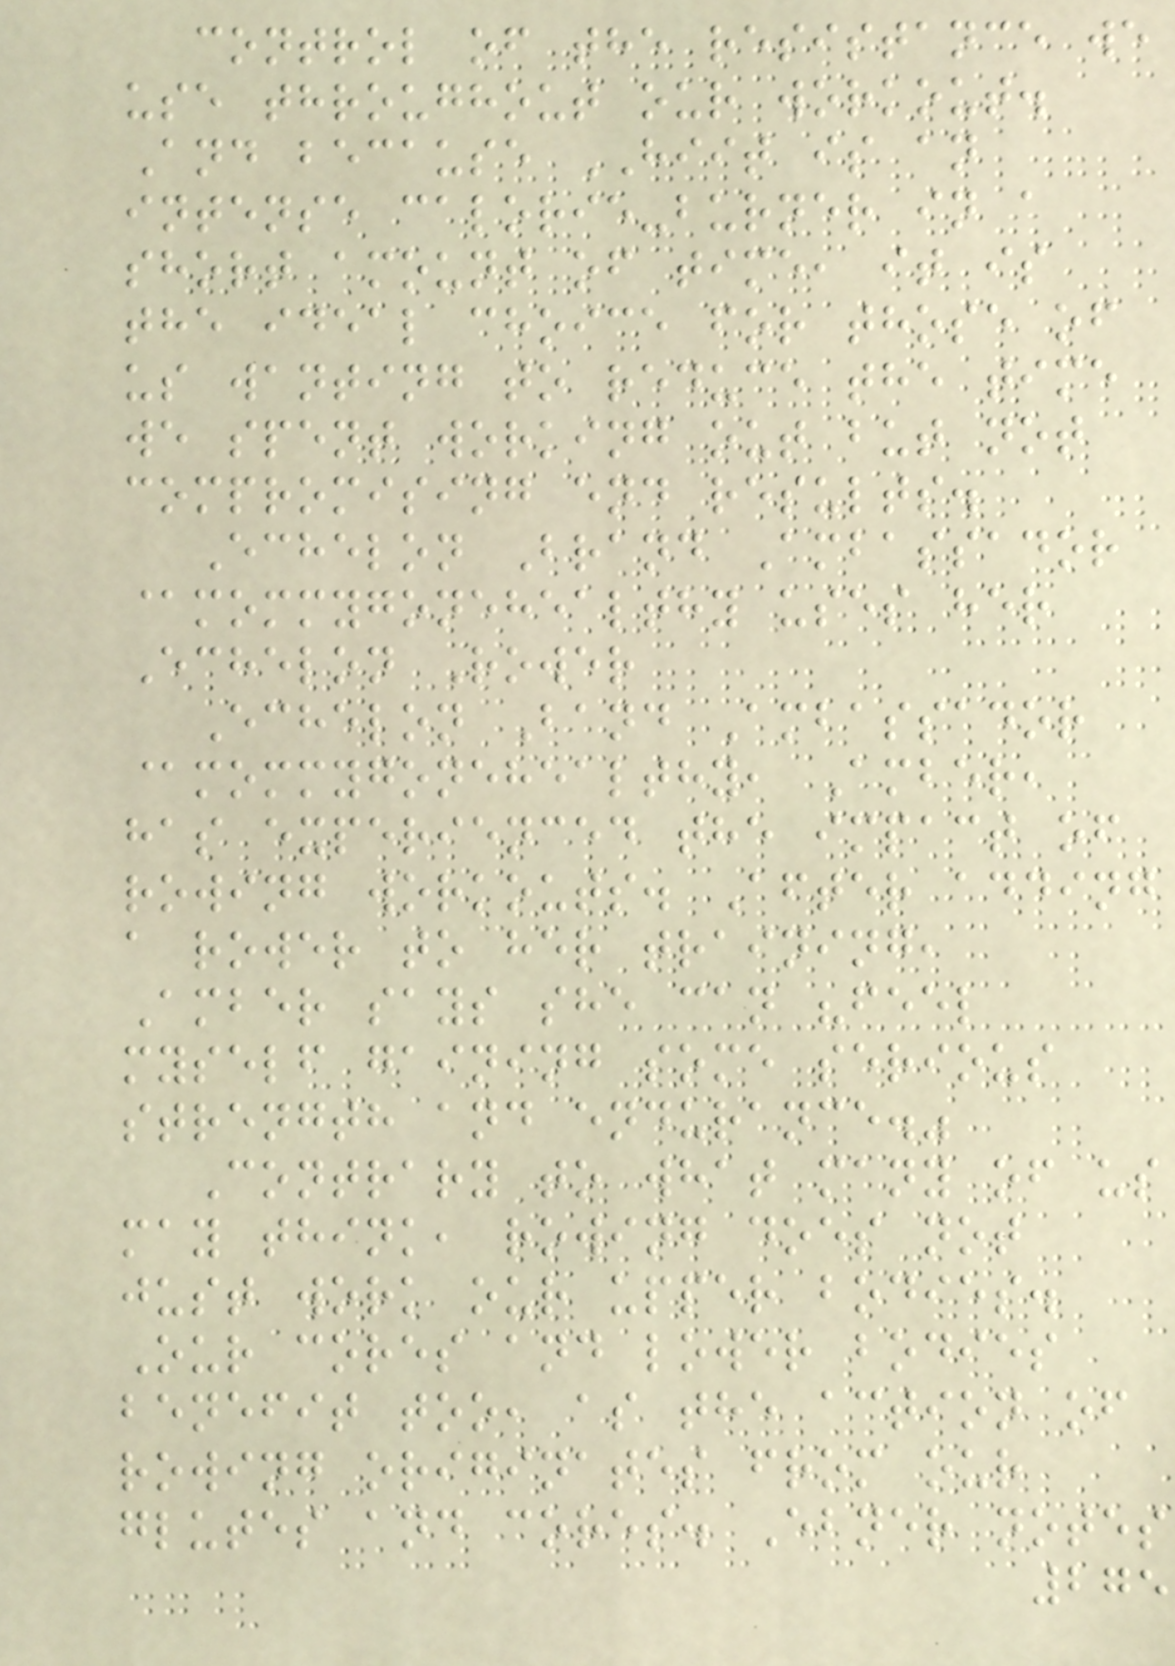control of the resistance we
use throughout our workout.
And because HIIT is an
intense calorie-burner in a
short amount of time, it is
the ideal choice for those of
us wanting to reduce the time
we spent working out but not
compromising end results.
Echelon Brand Ambassador
@mommygonehealthy uses her
Echelon Rower
Echelon Band Ambassador
@mommygonehealthy, Amber,
has experienced the impact of
rowing workouts. After adding
a rower to her training,
Amber says she can "feel
myself gaining some serious
strength and endurance."
Contrary to what many of us
may think, rowing does not
just work our upper bodies.
Our cores and lower bodies
benefit too, as the action of
rowing originates from our
glutes and cores. Ebner notes
275
